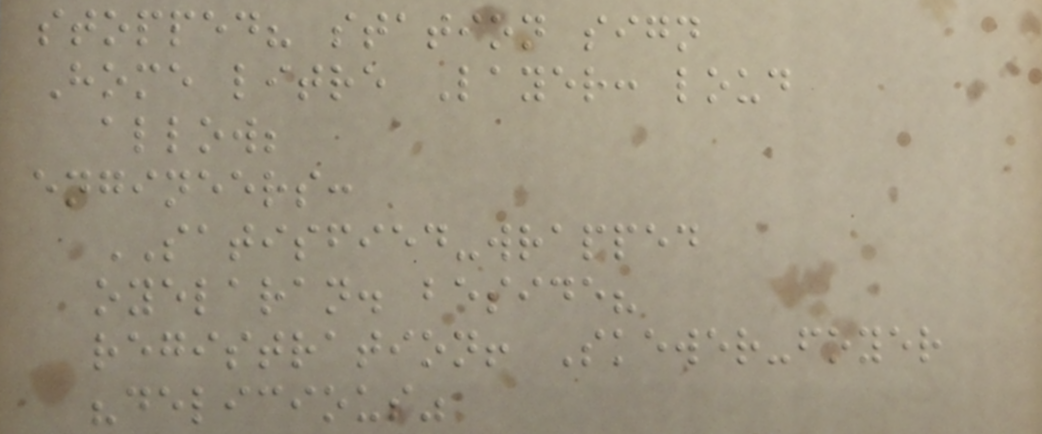stopped? station sign
Home litre Layer: loud
allow;
engineers:
SATISFIED-wrapped
oyelaran. beside?
registration! Skewer-foyer
"delicious"
